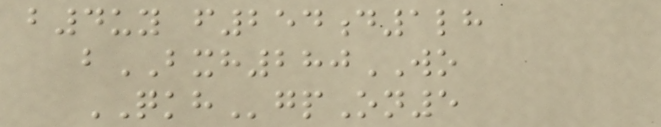b4uy f254d1lh
bBXH280WO
QKHgpOn5
